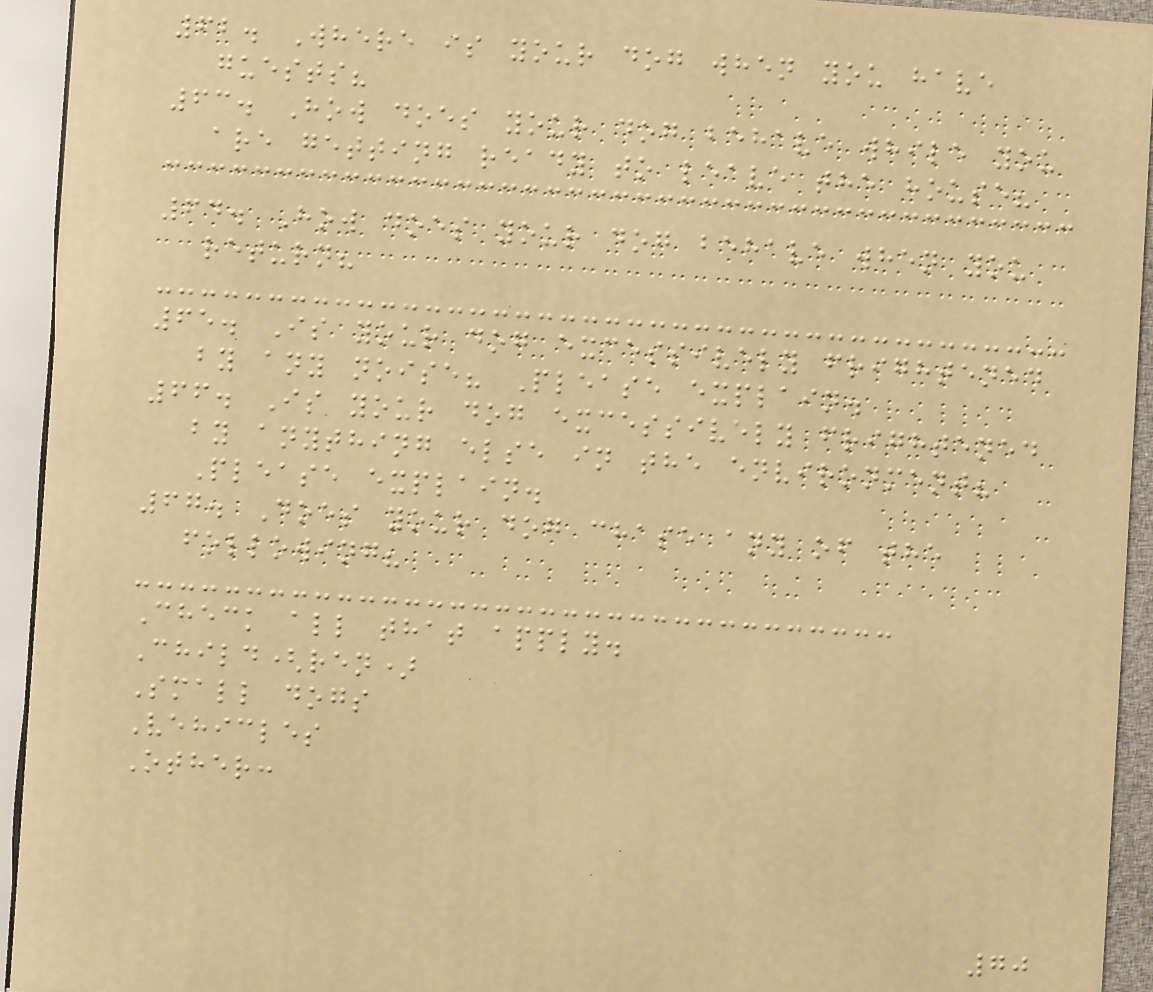62. Where is your dog when you have
guests?
63. How does your dog behave while you
are getting ready to leave the house?
64. How does your dog behave when you
return?
65. Is your dog excessively frightened
by any noise? Please explain.
66. Is your dog excessively frightened
by anything else in the environment?
Please explain.
67. Does your dog chase any of the
following?
Check all that apply.
Child(ren)
Small dogs
Vehicles
Other:
70
